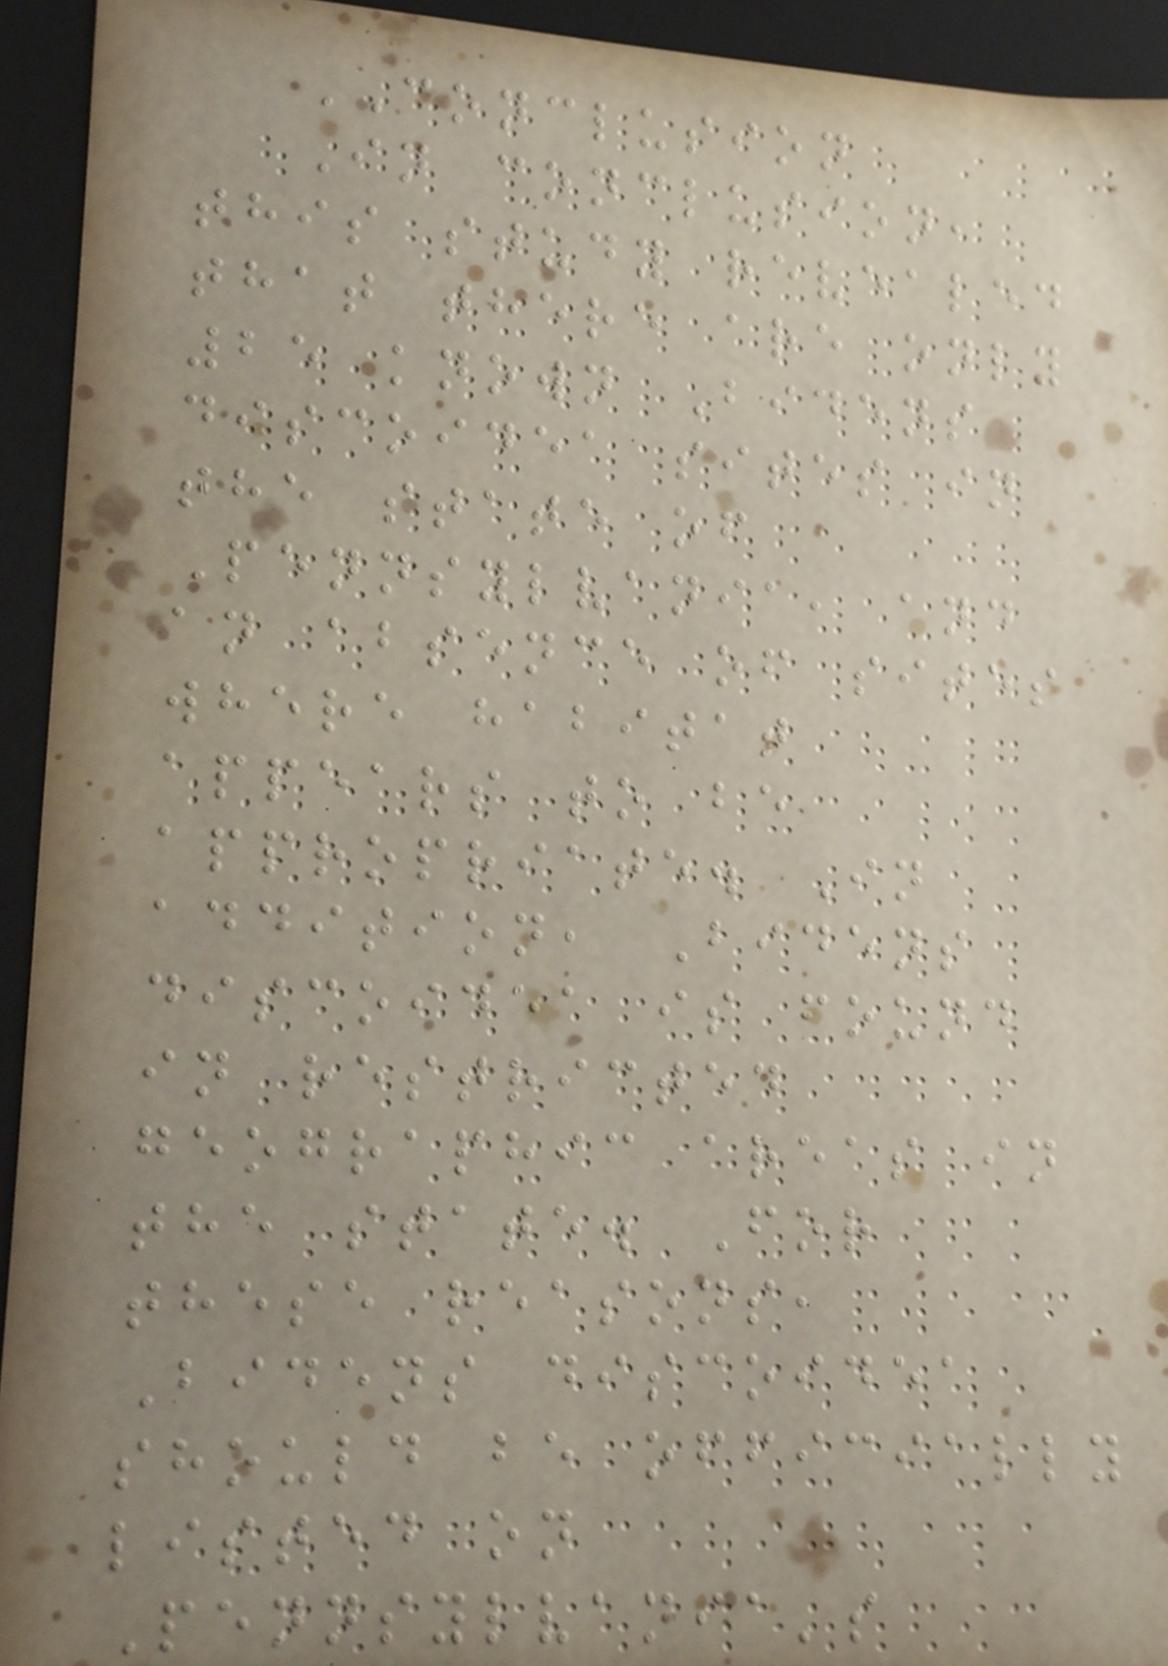CONCLUSION
In conclusion,
this study revealed
that there are only
25 known Bidens
discoidea sites in
the state of
Pennsylvania, and
an absence of sites
where habitat
appears to be
appropriate. In
addition, Bidens
discoidea is found
in restricted
geographic areas in
the state. For
these reasons,
Bidens discoidea
should be officially
listed on
Pennsylvania's
